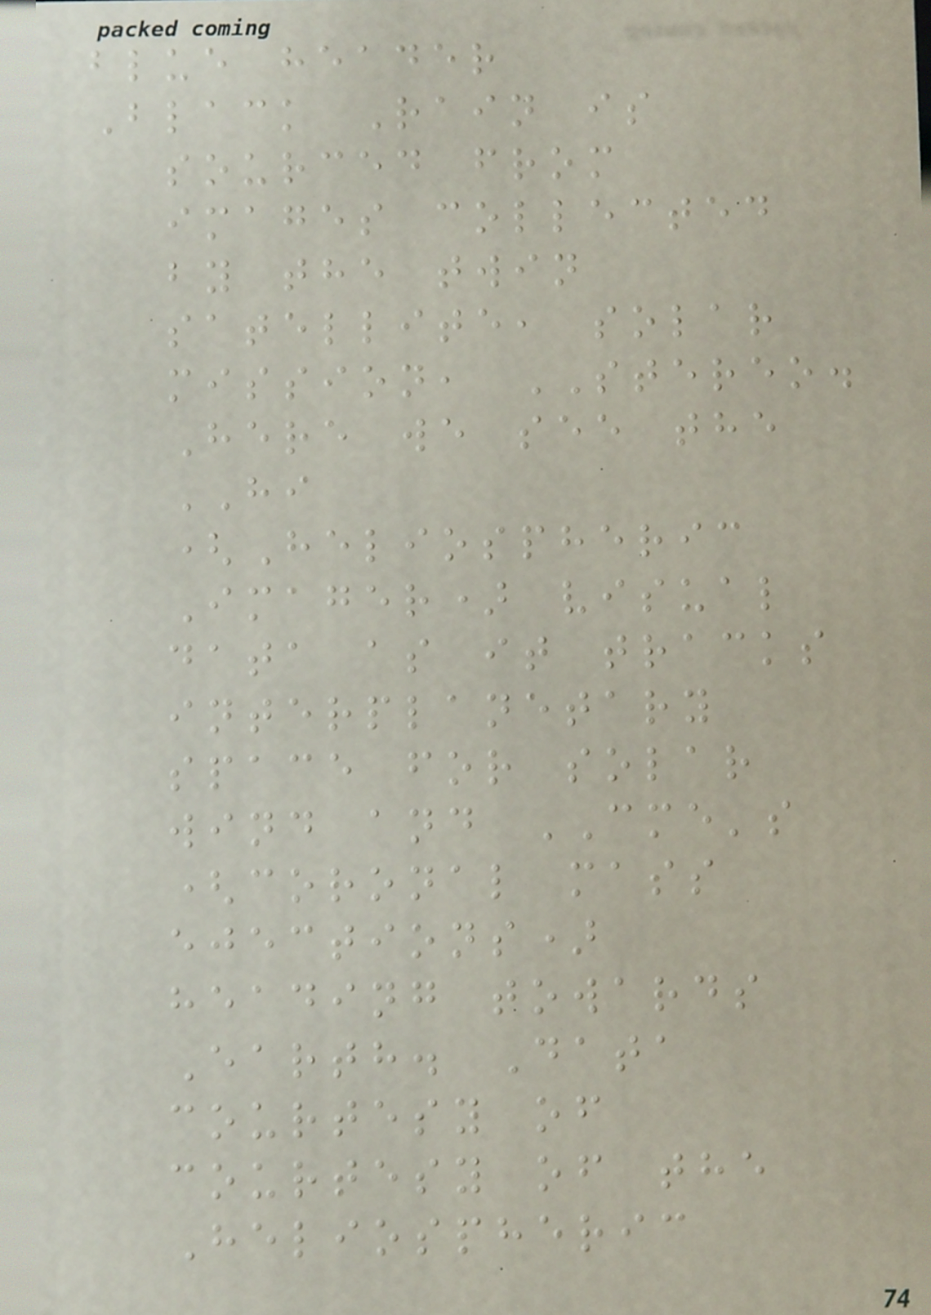blue header
Black Rain is
sourced from
images collected
by the twin
satellite, solar
mission, STEREO.
Here we see the
HI
(Heliospheric
Imager) visual
data as it tracks
interplanetary
space for solar
wind and CME's
(coronal mass
ejections)
heading towards
Earth. Data
courtesy of
courtesy of the
Heliospheric
